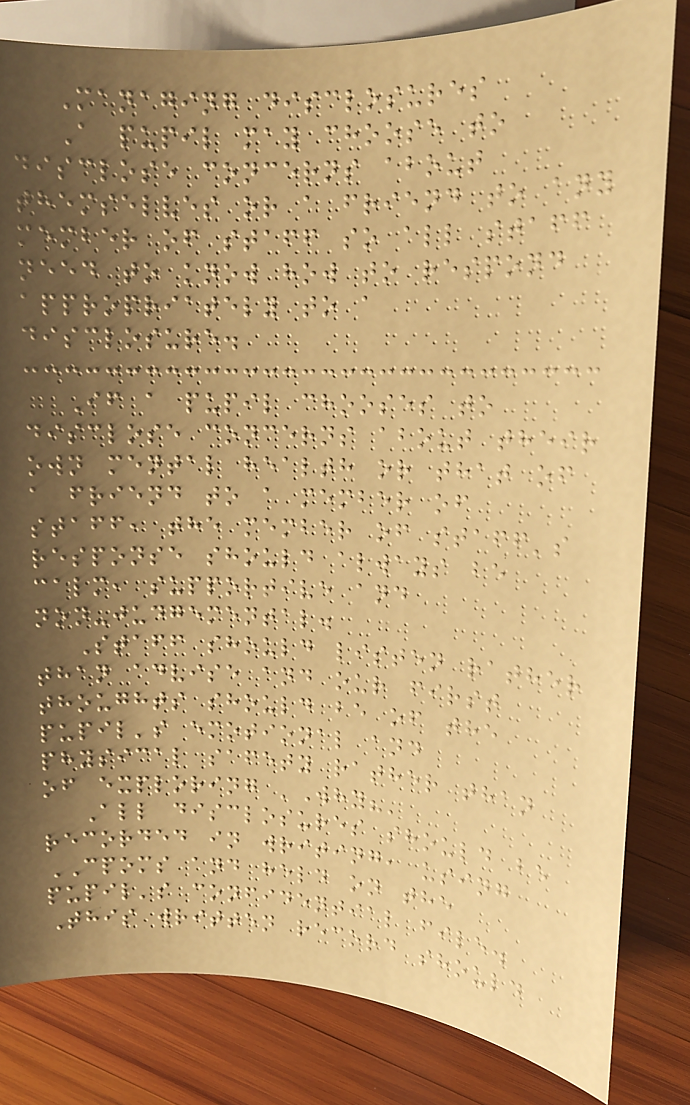Managing disclosures
A pupil may choose to
disclose concerns about
themselves or a friend to any
member of staff so all staff
need to know how to respond
appropriately to a
disclosure.
If a pupil chooses to
disclose concerns about their
own mental health or that of
a friend to a member of
staff, the member of staff's
response should always be
calm, supportive and
non-judgemental.
Staff should listen rather
than advise and our first
thoughts should be of the
pupil's emotional and
physical safety rather than
of exploring 'Why?'
All disclosures should be
recorded in writing, using
CPOMS and held on the
pupil's confidential file.
This written record should
